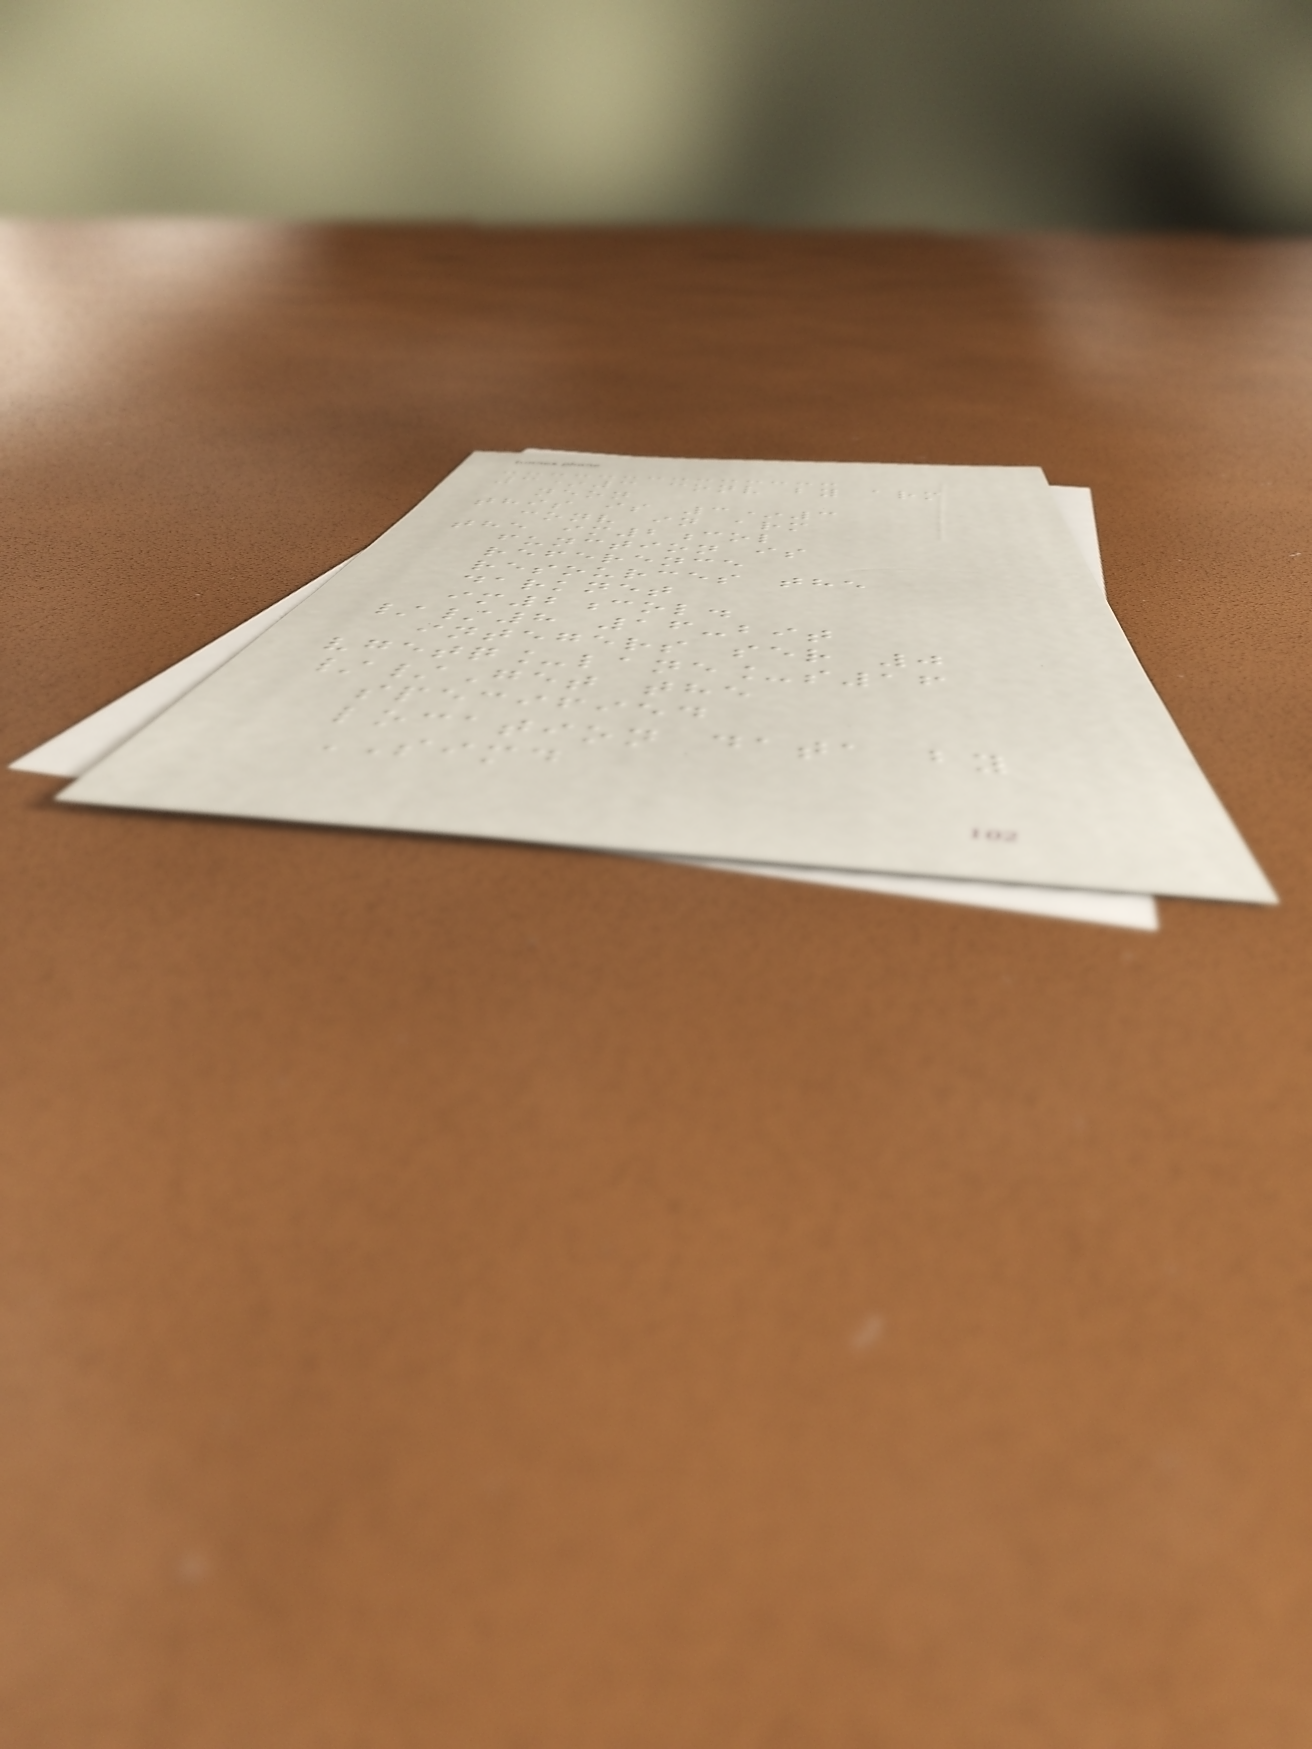3*3 conv by arm
neon
this is 3*3
conv in arm
the im2col
function is
reference
resources the
darknet
im2col.
//8 16-bit
integers ser 0
vgetq_lane_s16
//Get the
specified
location data by
SIMD
